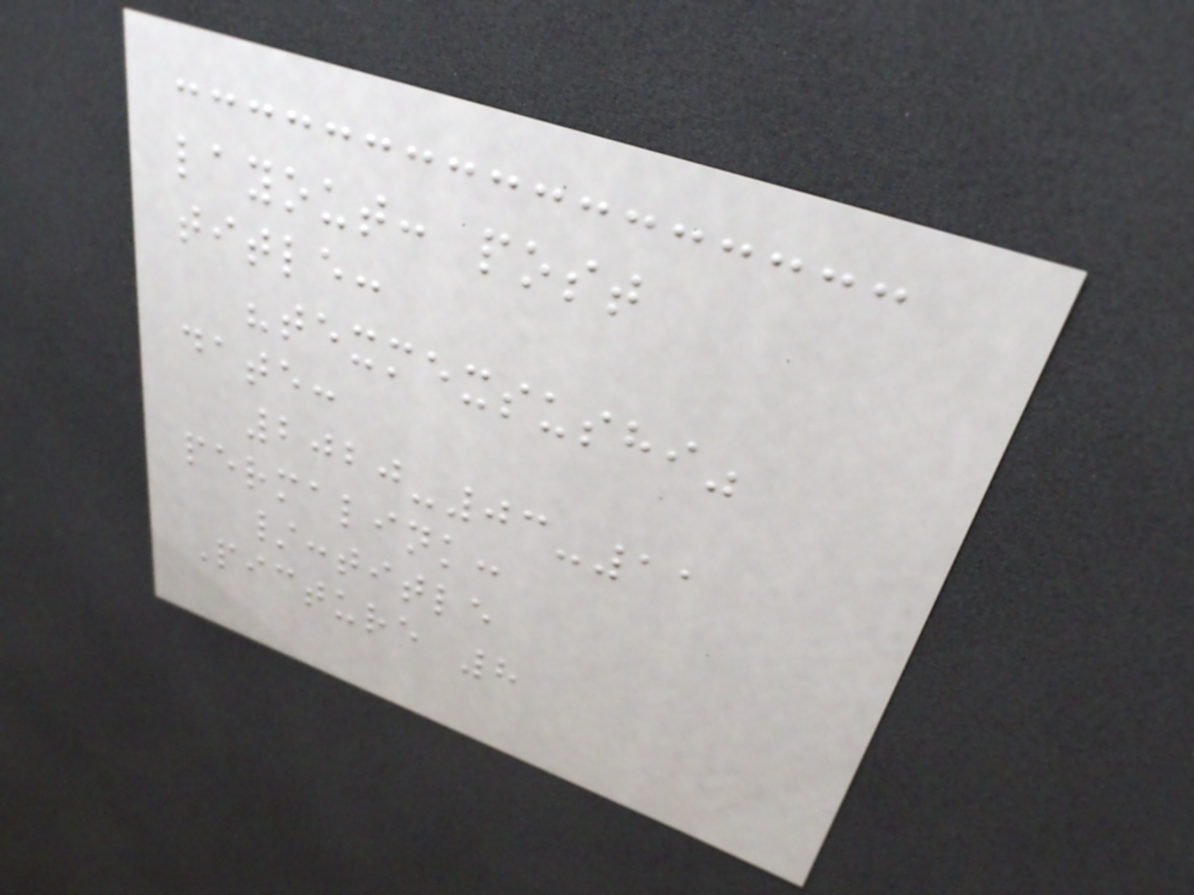layout: post
title:
"texmexsushi"
date:
2020-03-11
permalink:
/:title
Picture 8
